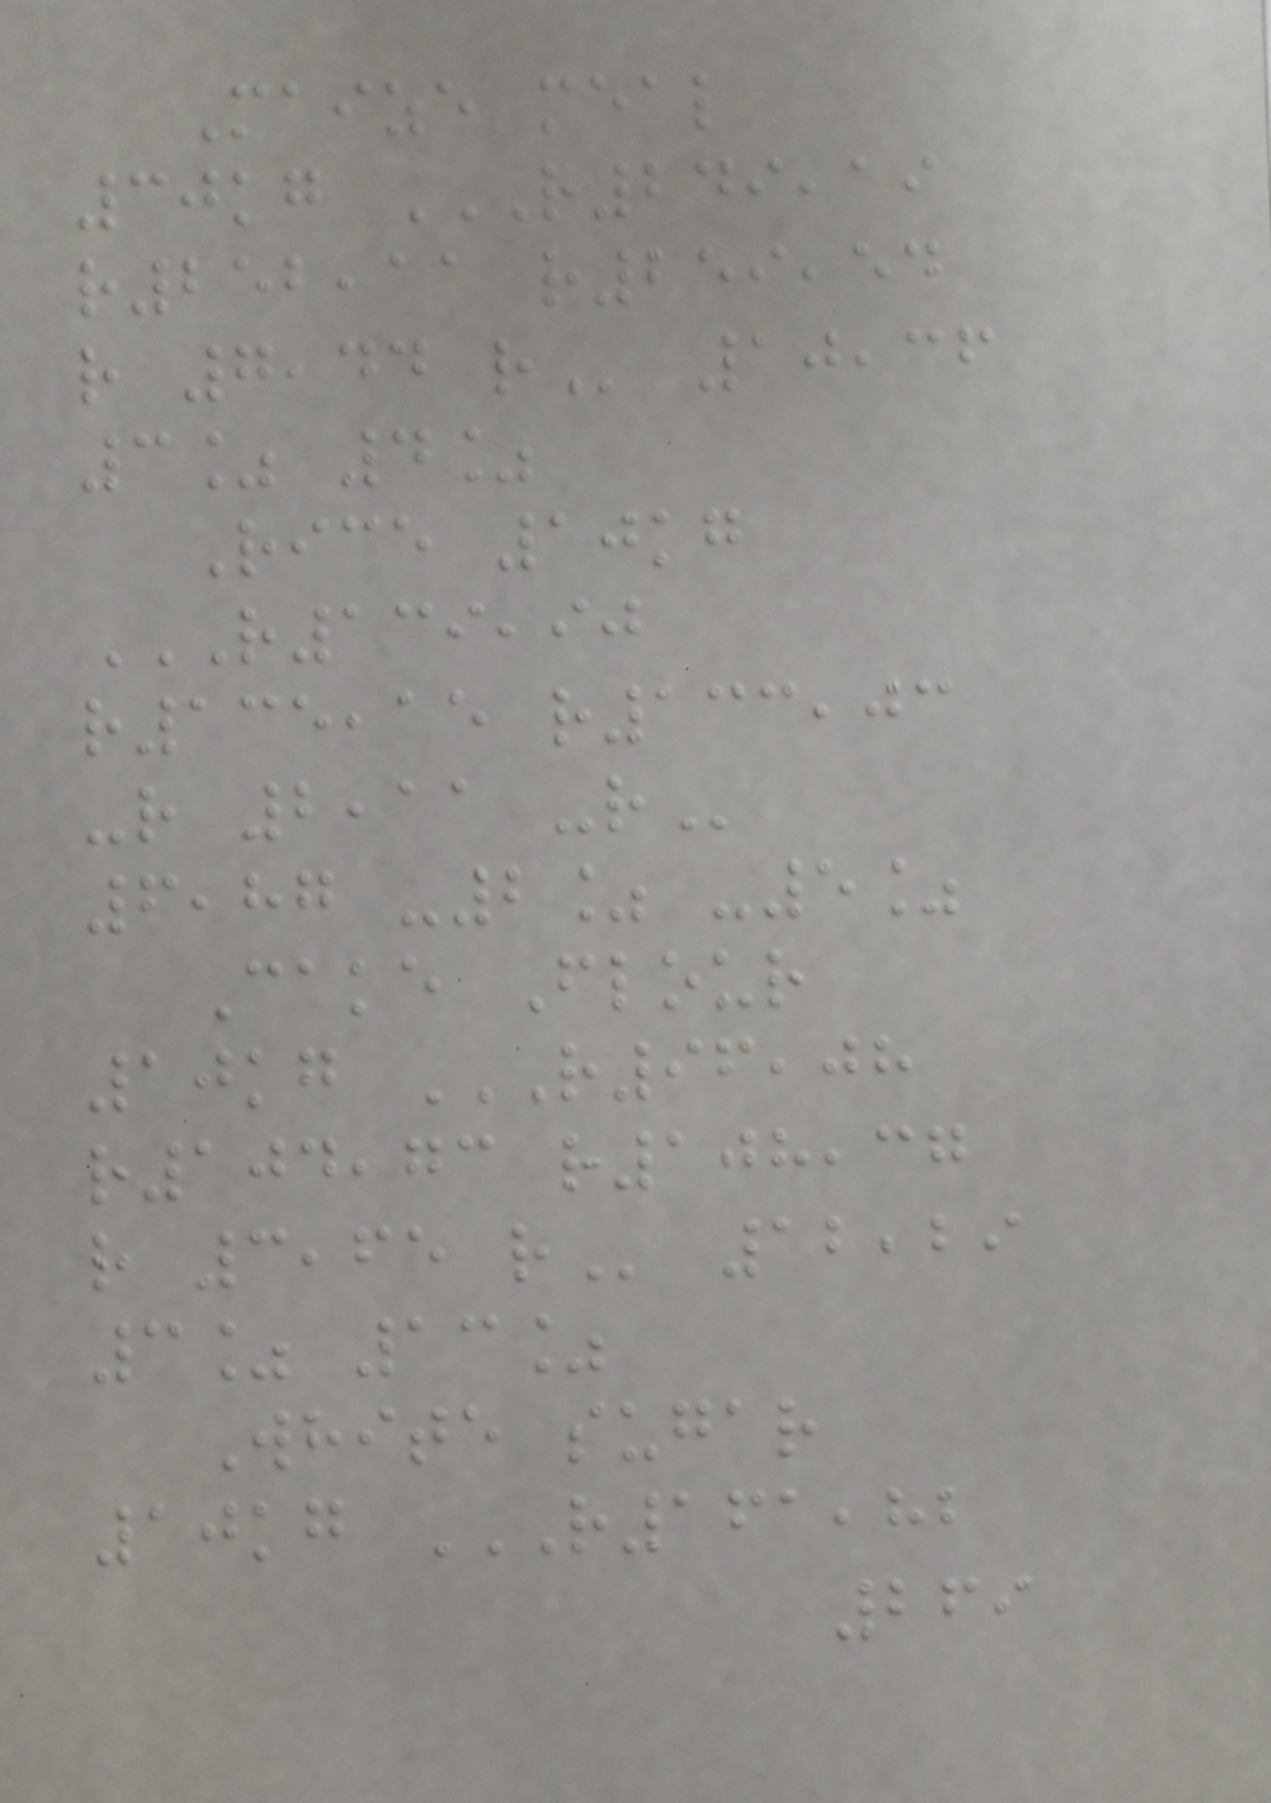Maize meal
30kg R249,19
R252,11 R259,54
R 7,44 R 10,36
3% 4%
Rice 10kg
R139,90
R135,15 R133,03
-R 2,11 -R
6,87 -2% -5%
Cake Flour
10kg R96,08
R104,73 R108,37
R 3,65 R 12,29
3% 13%
White sugar
10kg R161,82
269
